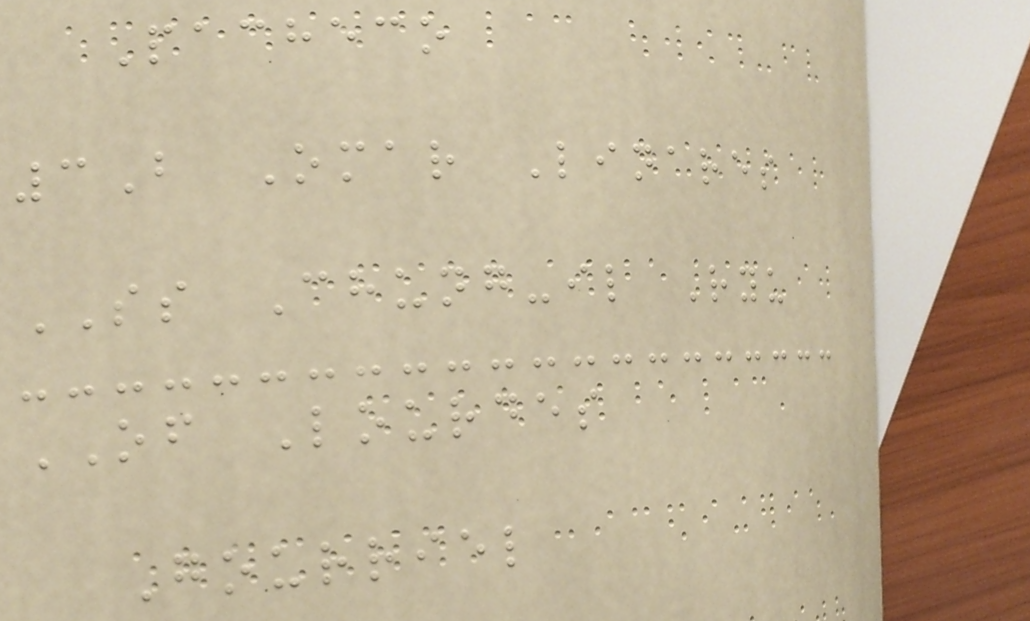Pacheco
3B Omar Linares
SS Chung-il Ryu
OF Lourdes
Gourriel
